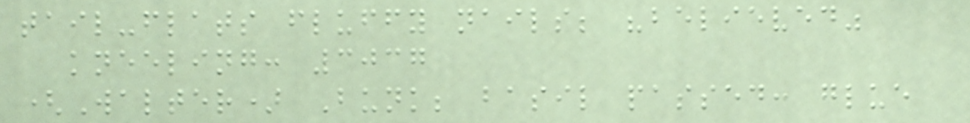tail-flats fluffy nails; "believed"
kneeling: 3037
(Walter) Bunk; basil passed: glue
